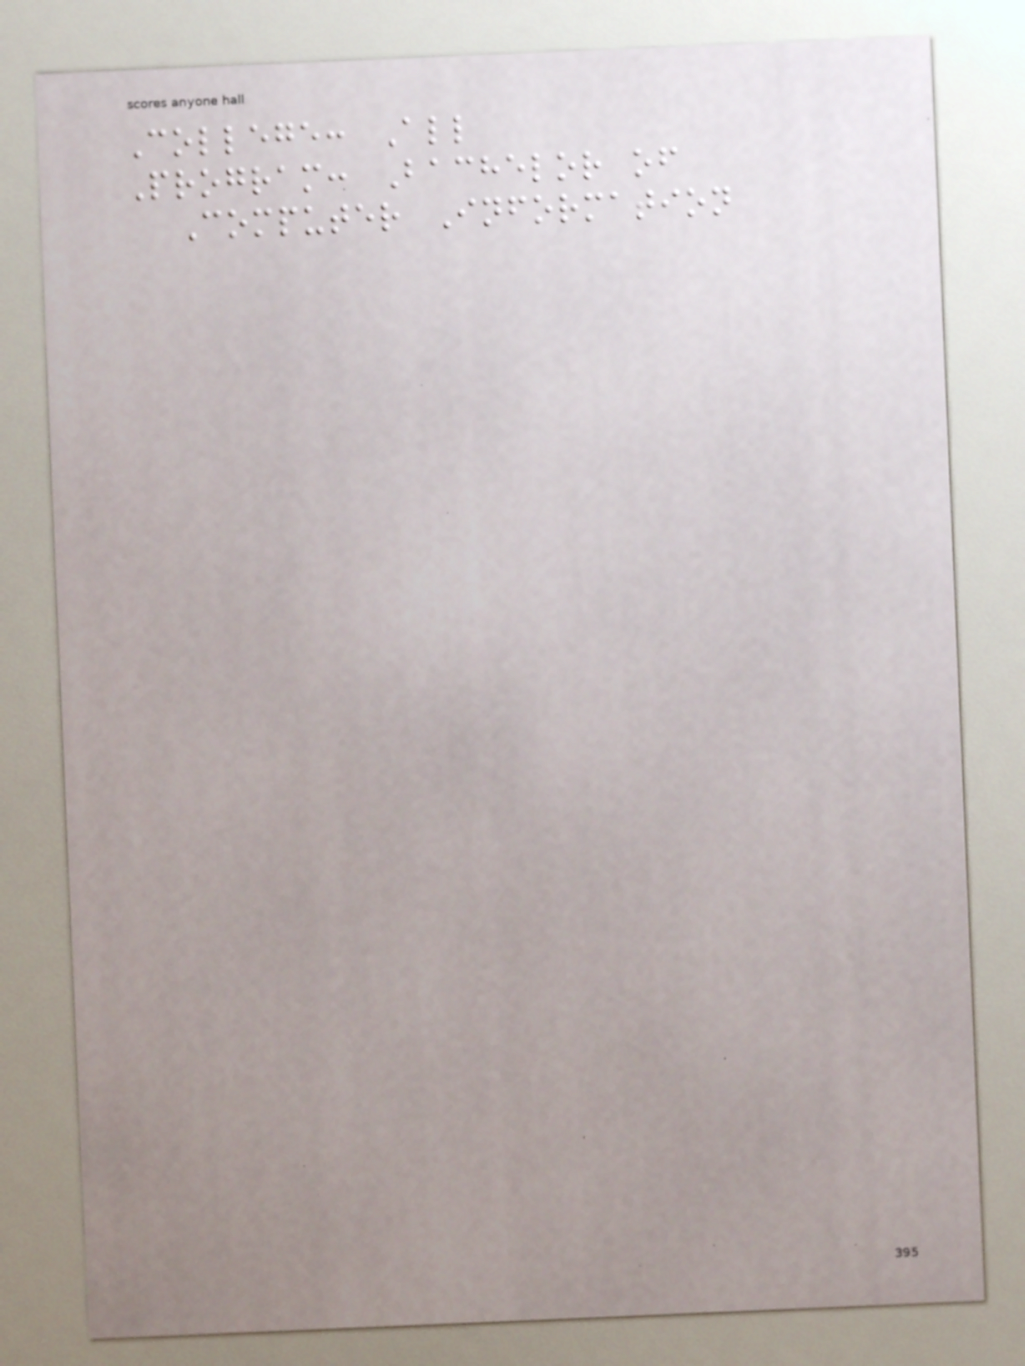College: All
Program: Bachelor of
Computer Information
